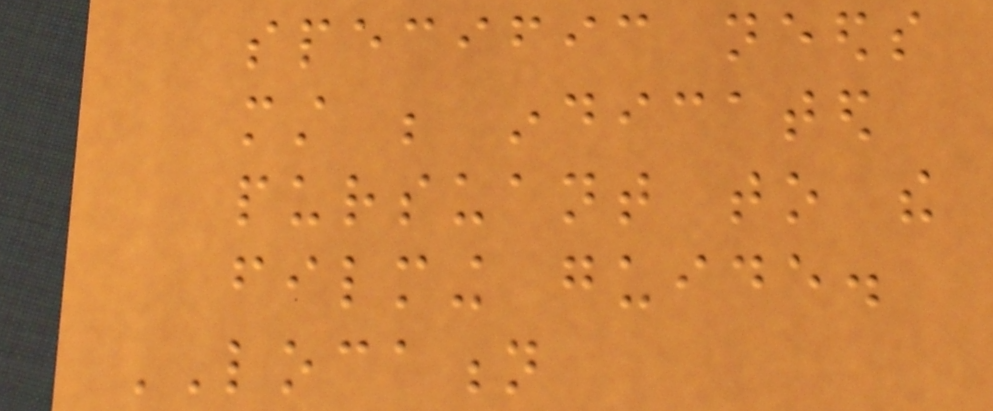specific needs
must be indicated
pursuant to the
filming guide.
LOCATION
